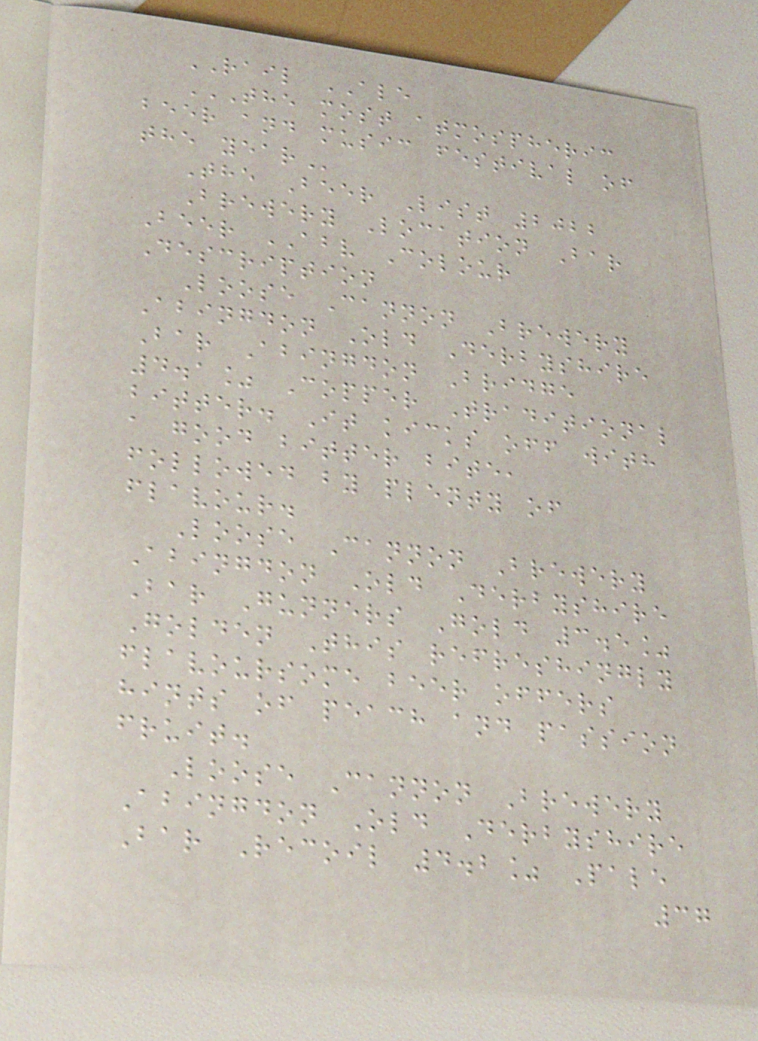RAIL ALE
THE MOST ATMOSPHERIC
BEER AND MUSIC FESTIVAL OF
THE YEAR
The Beer List 2022
Brewery Location Bar
Beer ABV Colour
Description
Loose Cannon Brewery
Abingdon Old Derbyshire
Bar Abingdon Bridge
4.1% Copper Traditional
bitter. It kicks off with
a good bitter bite,
followed by plenty of
flavour.
Loose Cannon Brewery
Abingdon Old Derbyshire
Bar Gunners Gold 3.5%
Golden This refreshingly
flavoursome beer offers
hints of peach and passion
fruit.
Loose Cannon Brewery
Abingdon Old Derbyshire
Bar Recoil 4.2% Pale
37
